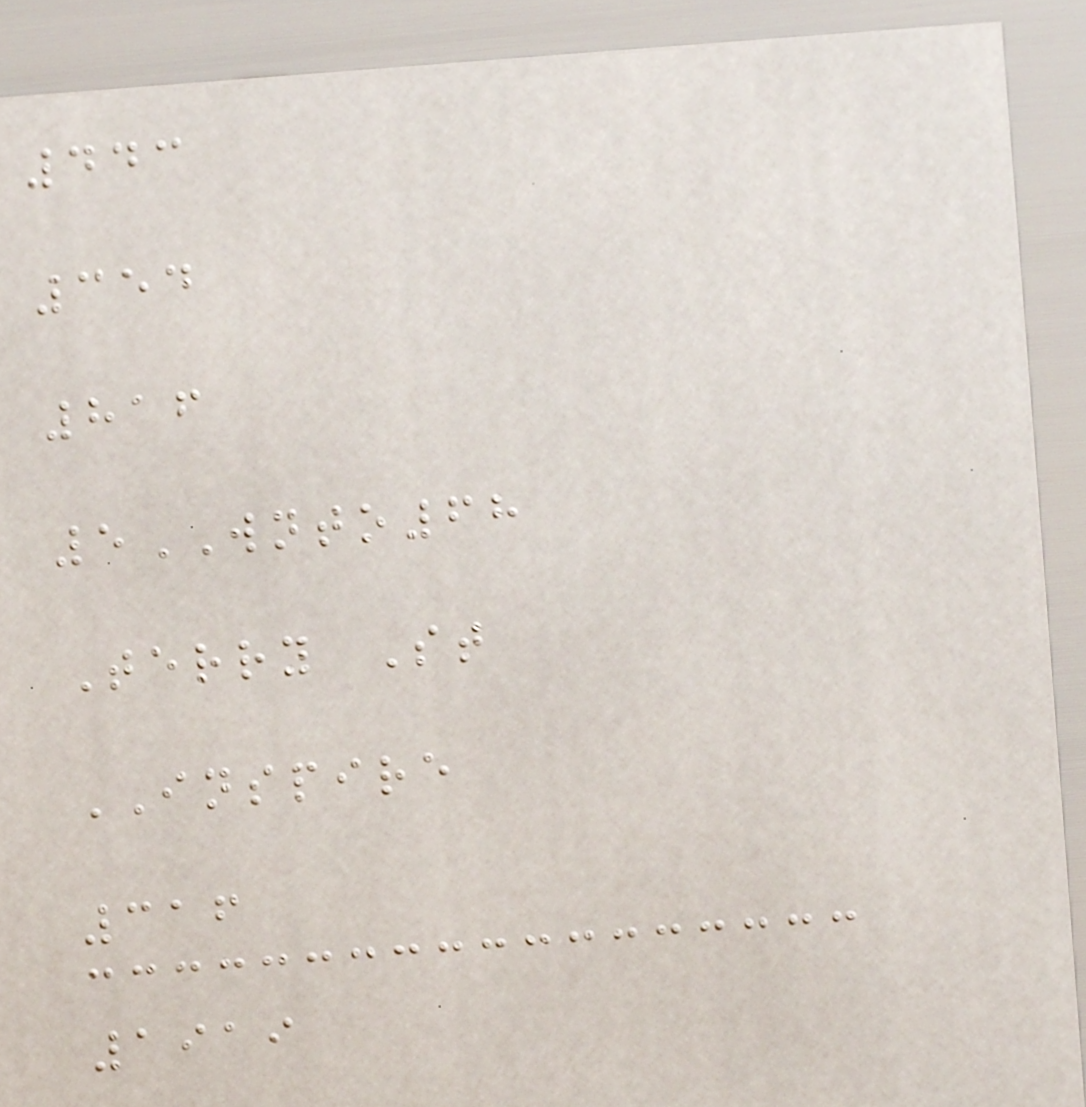443
354
816
5WNTO68
Terry St
INSPIRE
316
1919
